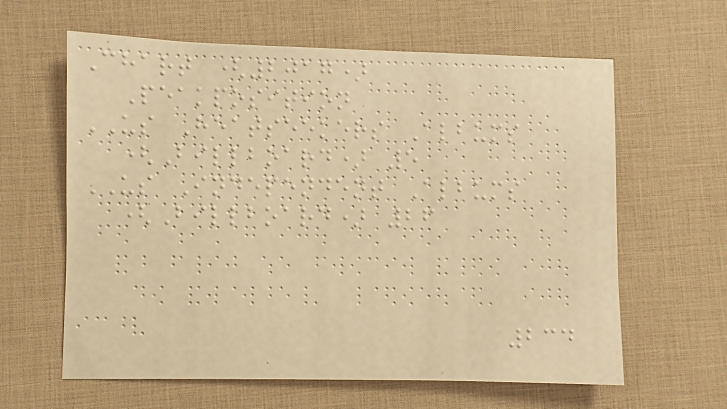Chart (2017)
Peakposition
US Heatseekers Albums
(Billboard) 5
US Independent Albums
(Billboard) 26
234
